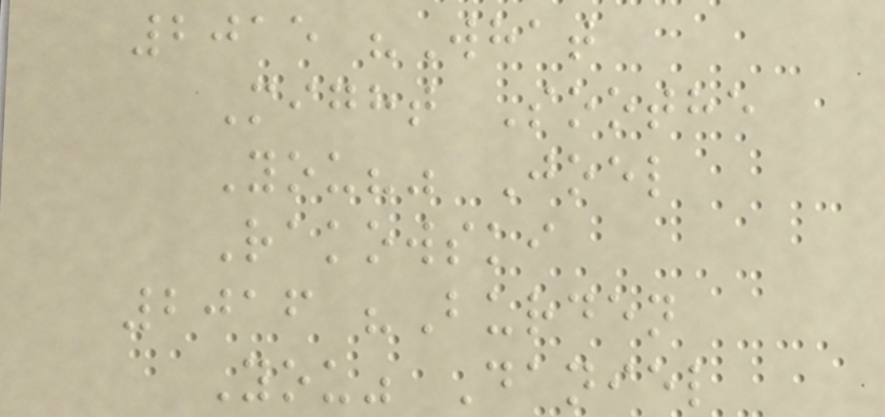2015 "What
Might Soothe
You?" Joel
Rakowski
2016 "Burden
You" Daniel
